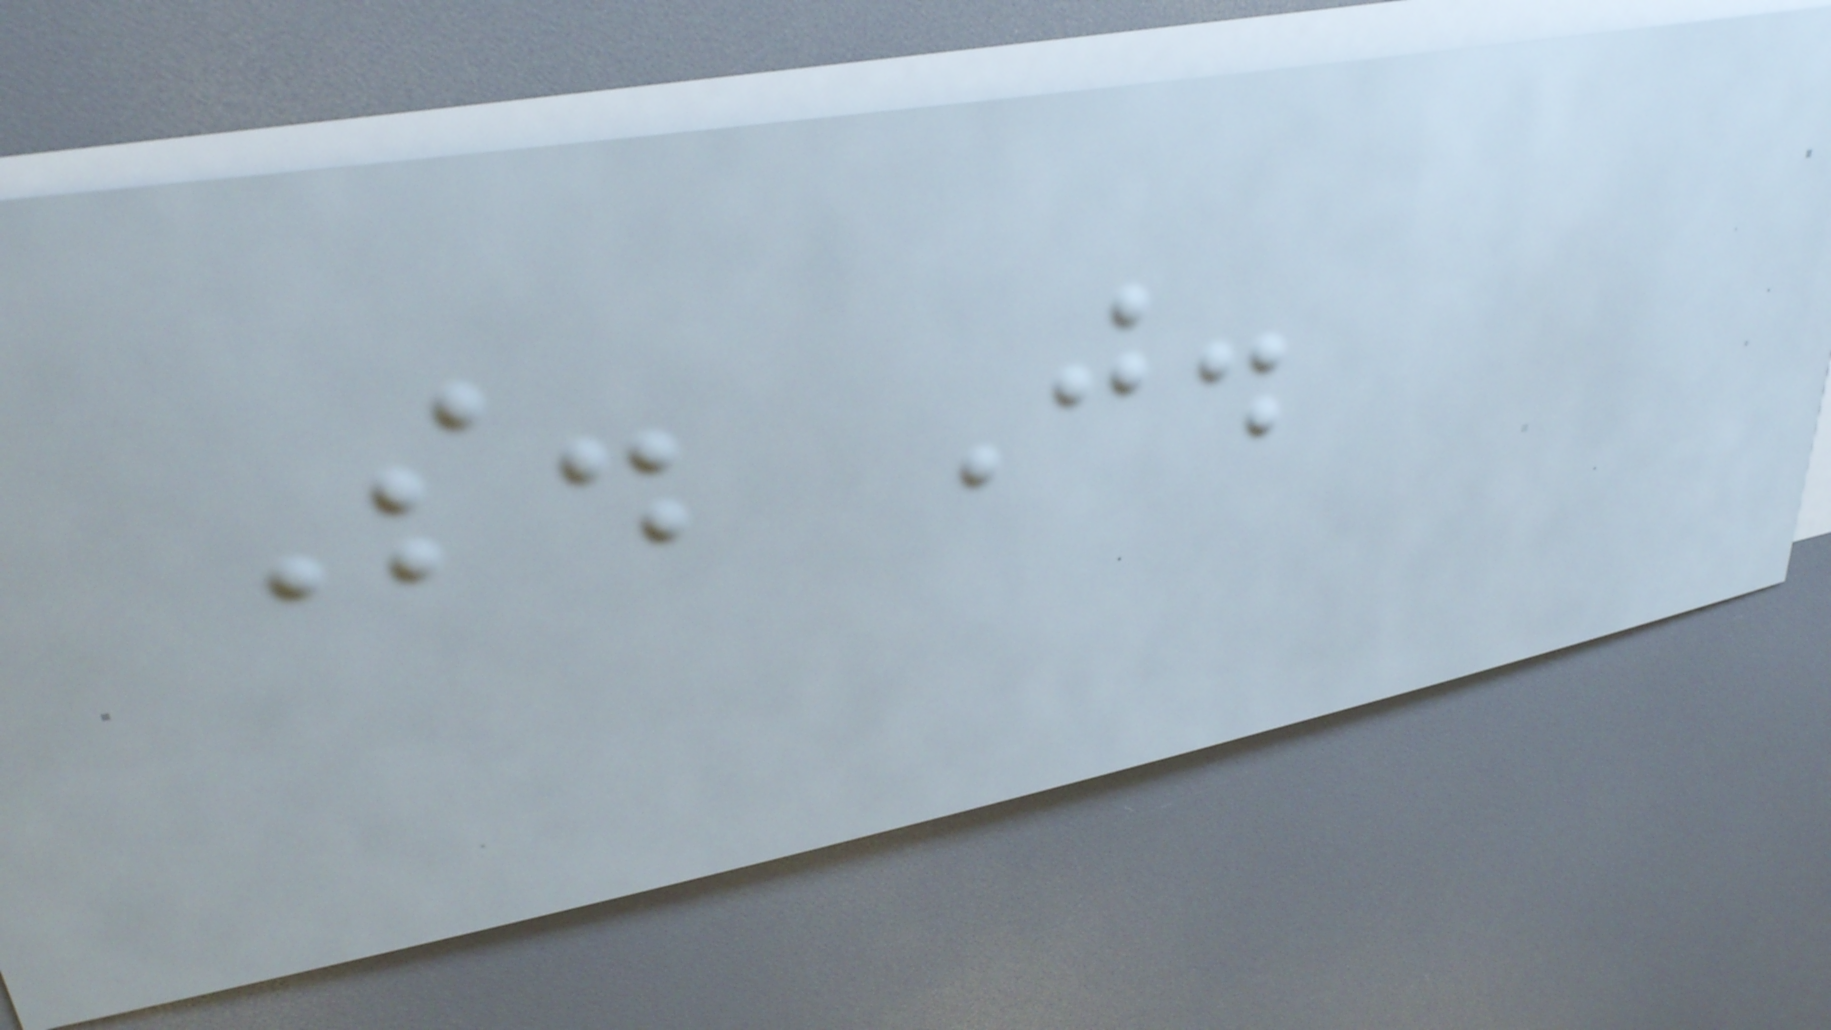S. J.
